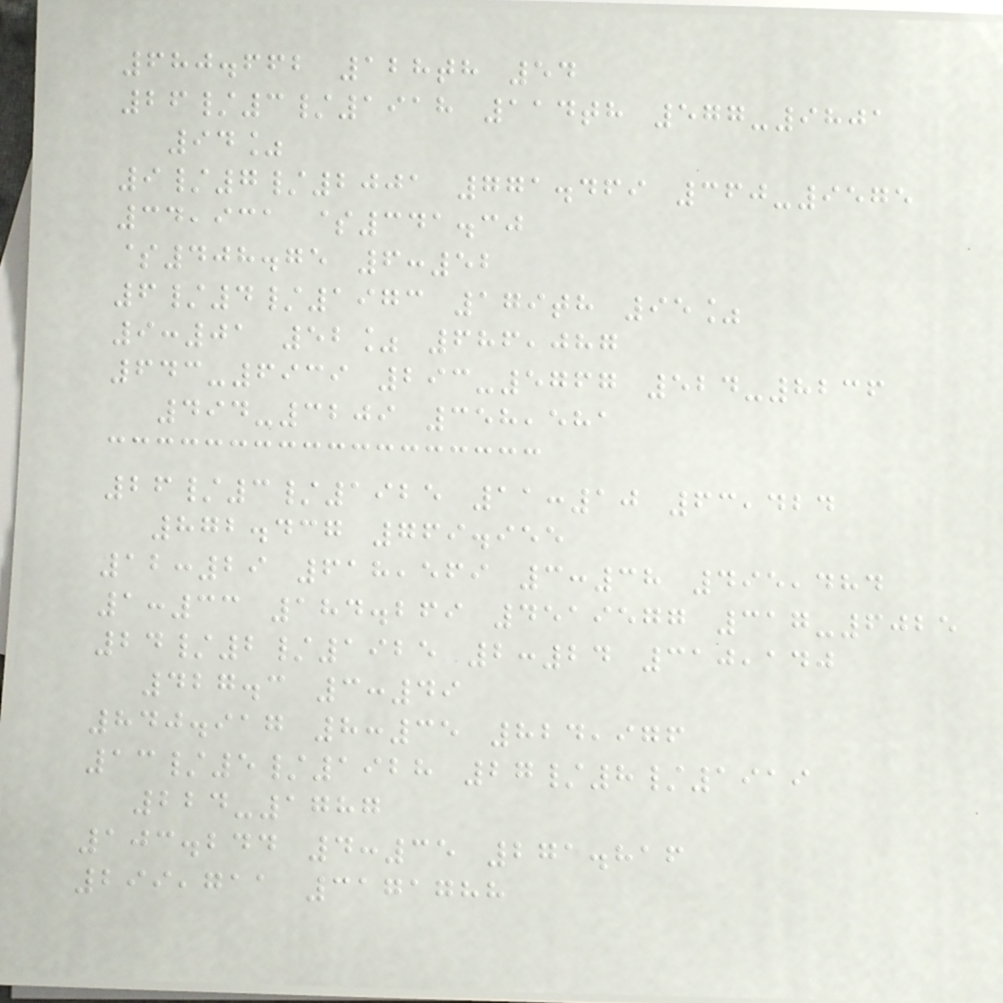680.662 128th 54
26/3/1918 114th 577-9801
94%
9/7/2001 771.469 360-9575
34,931 $341.30
$408.75 6:52
6/4/1973 179th 95%
9:01 52% 686,087
643-6939 293-5767 524-8236
494-3209 358,581
26/3/1925 11:10 63,424
872.437 769.955
12:29 618,569 3:38 495,484
1:33 184.269 4519577 317-6025
24/2/1925 2:24 310,140
427.3 3:49
840.917 8:35 824,976
13/5/1928 27/8/1919
224-1787
103.244 4:35 271.816
299,711 3171788
